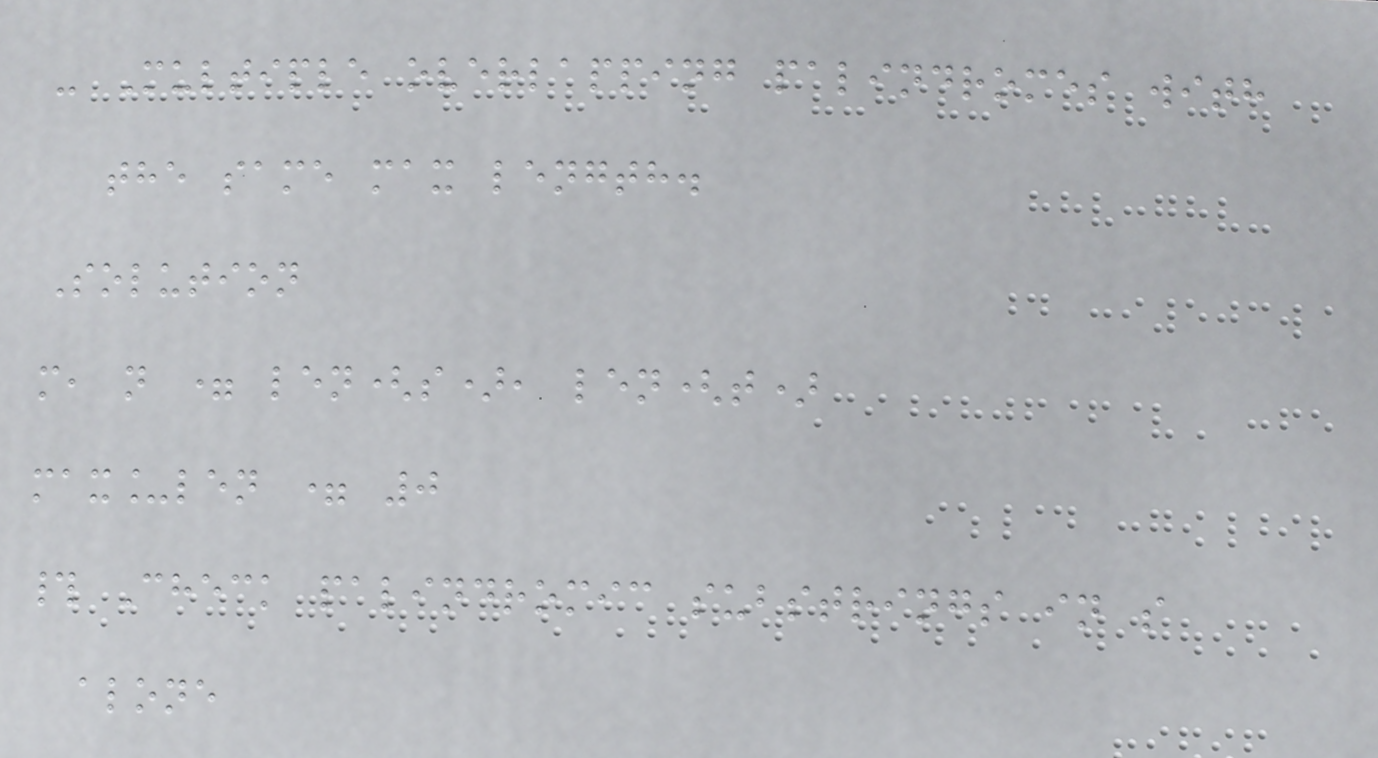- Multiple overlapping palindromes with
the same max length.
Solution
m, n = len(s), len(t)
max_len = 0
# Check palindromic substrings in s
alone
